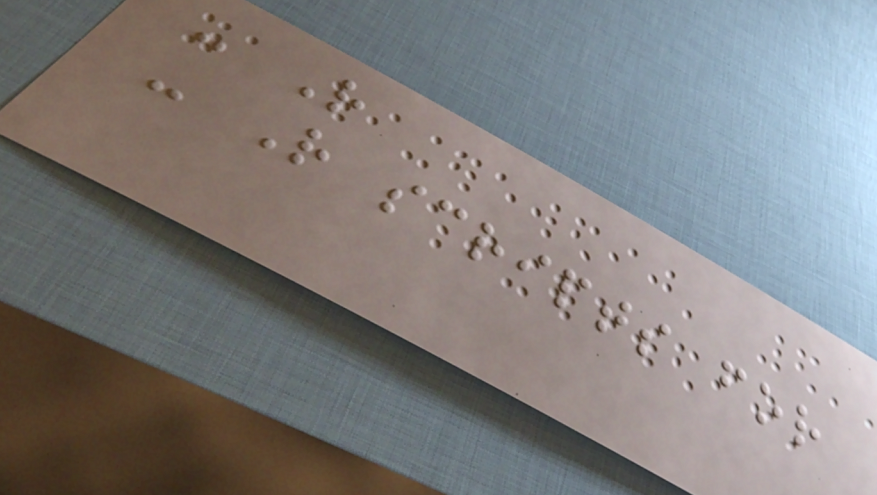- R
- R scripts for
